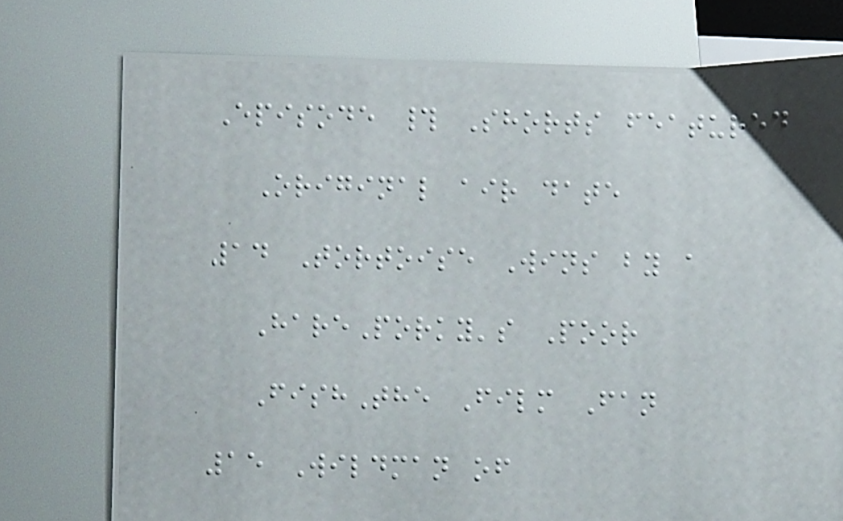Episode # Shorts featured
Original air date
14 Tortoise Wins by a
HarePorky's Poor
FishThe Film Fan
15 Wildman of
